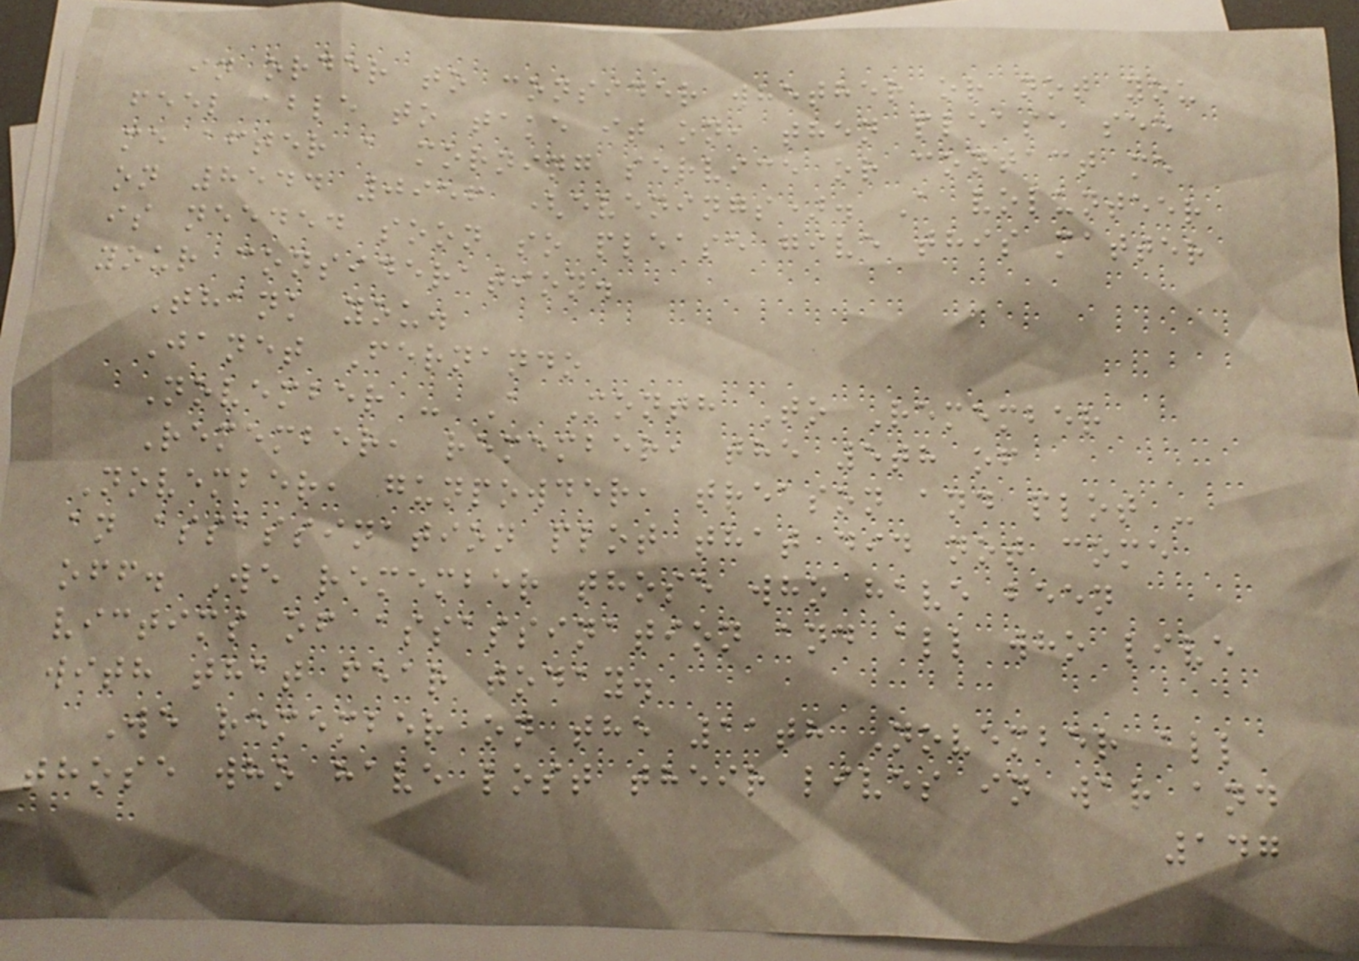in order to consider whether or not you
feel able to take it on, then please see
me after a morning service or contact me
on 8544 0956 (evenings). A volunteer
is needed soon so please give this matter
your consideration.
Thank you.
Janet Fernando
November - A Month To Remember
Remember, remember, the 5th of
November, gunpowder, treason and plot -
an assassination plot that did not come
off. We remember those who have been
victims of assassination and all who live
with that fear today.
We remember on the 11th November all
those who have lost their lives in war and
147
